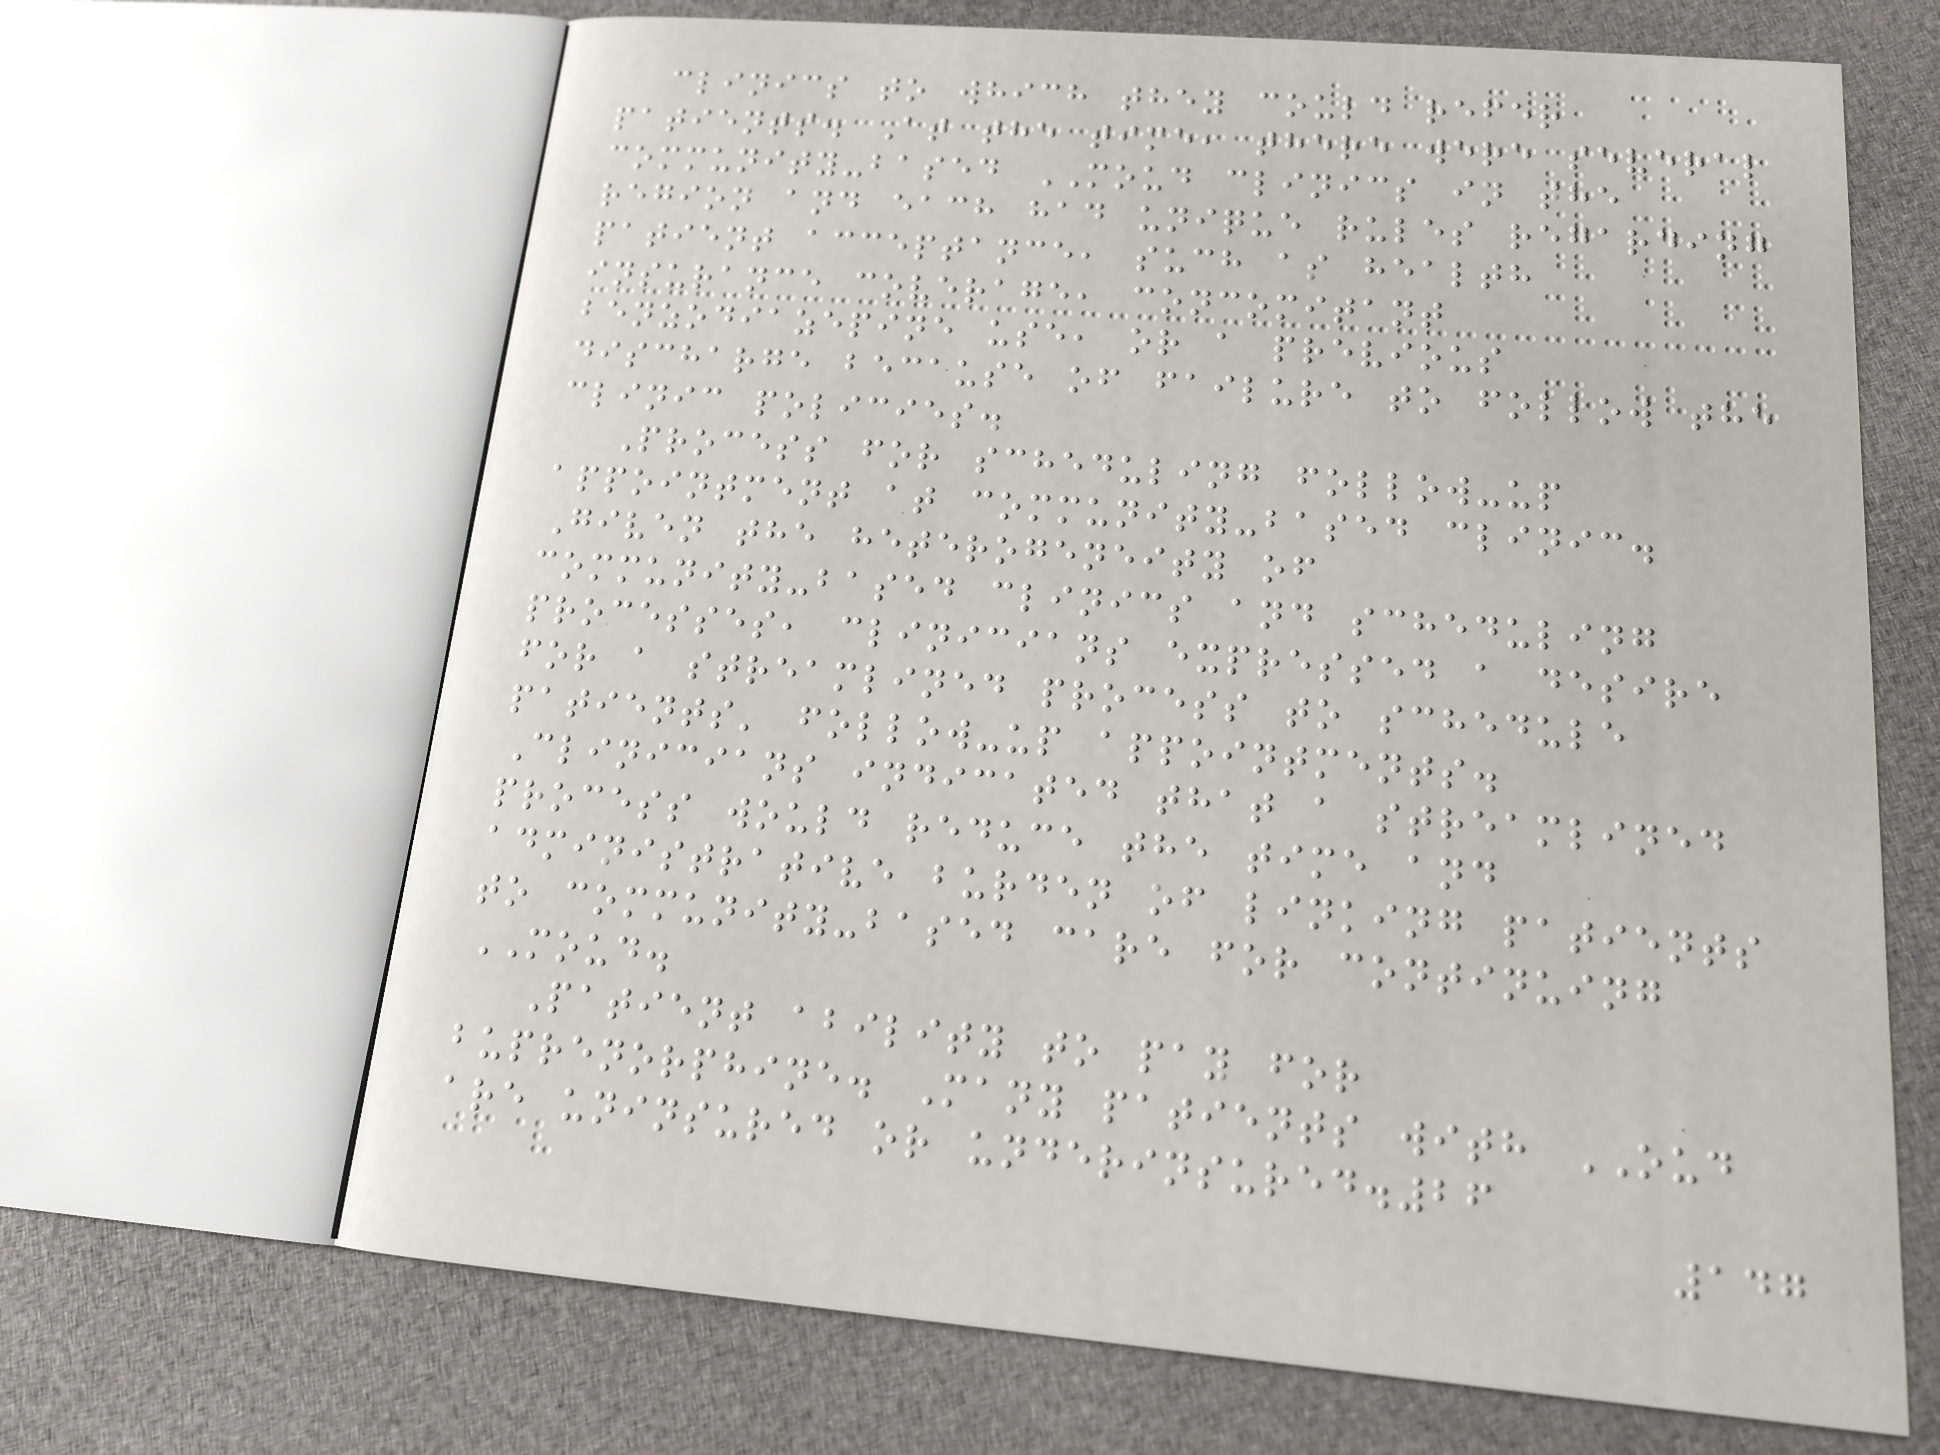clinics to which they could refer
patients. At the time, there were several
community-based MOUD clinics in the
region and each had unique rules regarding
patient acceptance, such as health
insurance coverage, concomitant
benzodiazepine use, or a previous
discharge because of failure to follow the
clinic policies.
Process for scheduling follow-up
appointment at community-based clinic.
Given the heterogeneity of
community-based clinics and scheduling
processes, clinicians expressed a desire
for a streamlined process to schedule
patients' follow-up appointments.
Clinicians indicated that a streamlined
process would reduce the time and
administrative burden of linking patients
to community-based care for continuing
MOUD.
Patient ability to pay for
buprenorphine. Many patients with OUD
are uninsured or underinsured.26
147
